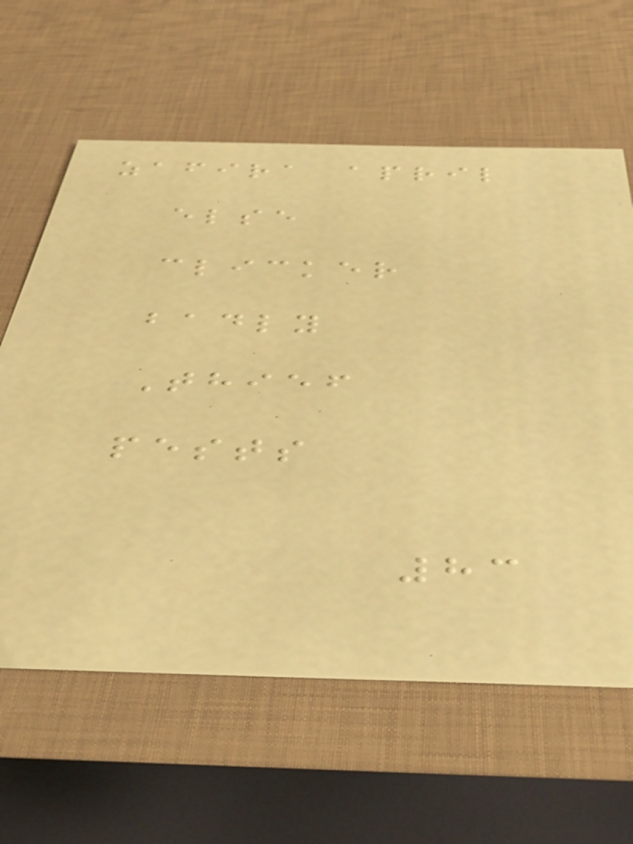zafira april
else
clicker
badly
Thief
pests
83
